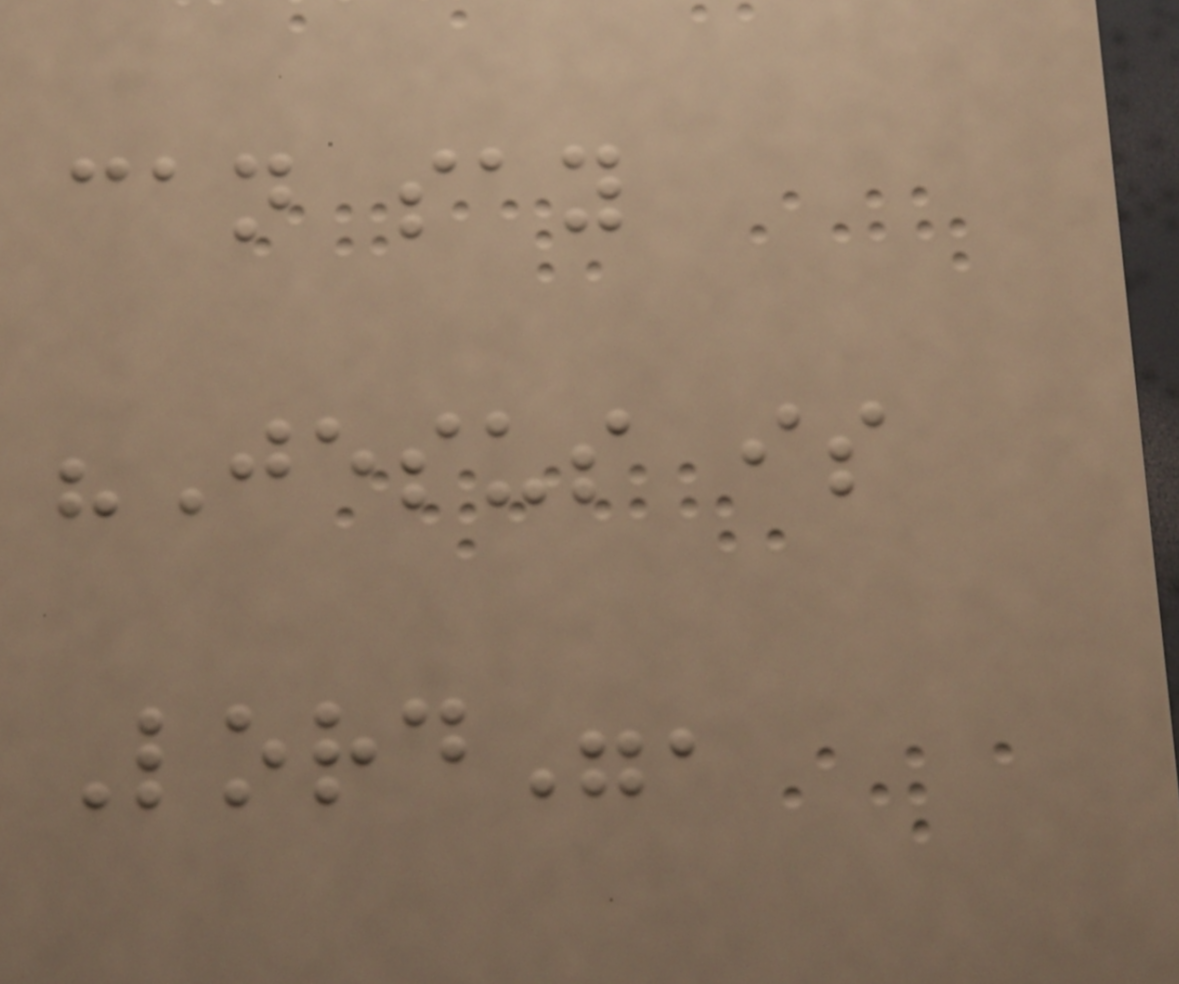can say
"Jesus is
Lord",
